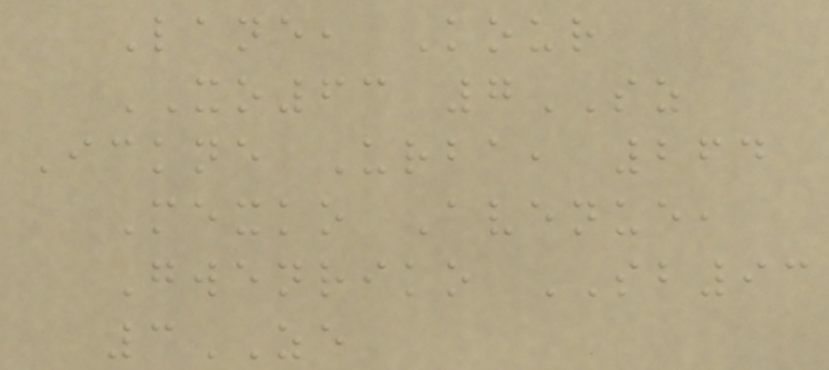Lane, Kour
XO63 7SZ
Ickne Urba, 264
Mexko Avenue,
Gwenriko SB93
3ZE
